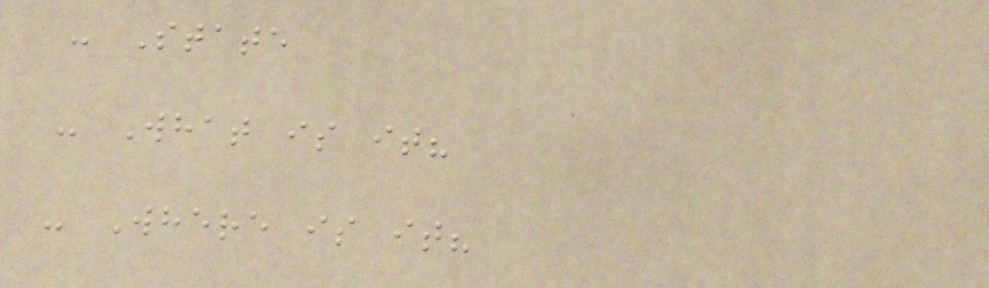- State
- What is it?
- Where is it?
